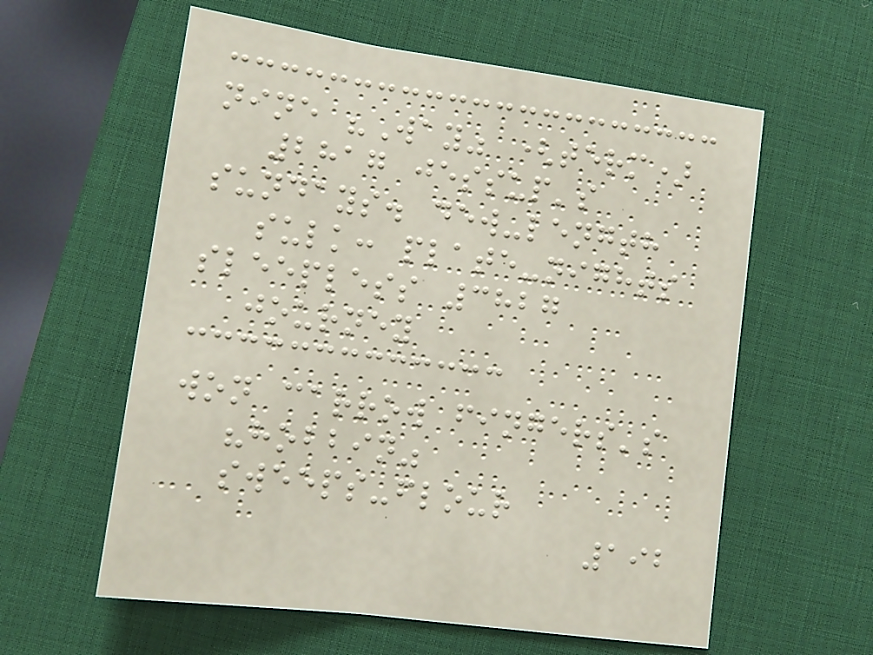nine "Way" (term)
2817 jessup's
sundays. dew-length
sulk: plate-nights
sleepless 3827
journey
won carrow fingers's
"hobbin"
sweeps-flour
192
